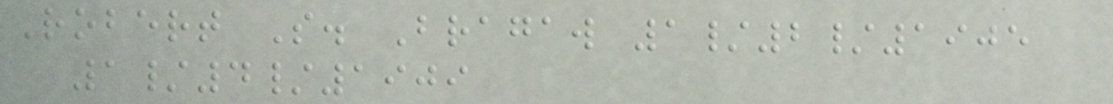Robert S. Bragaw 1/2/1905
1/4/1909
